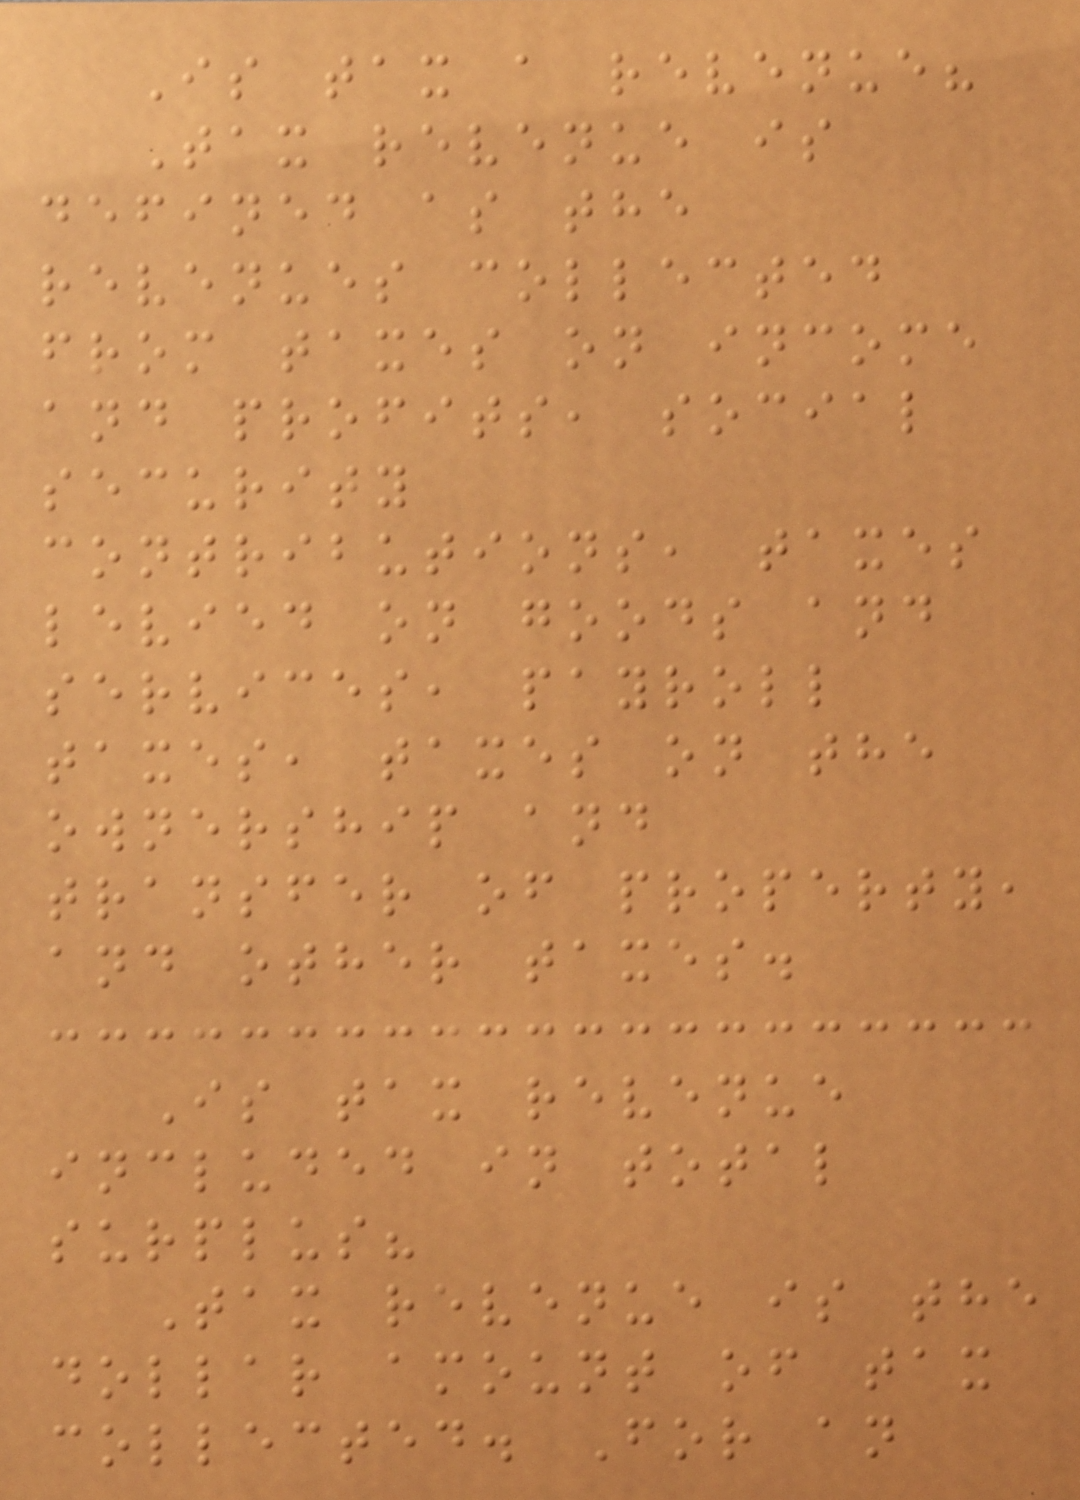Is tax a revenue?
Tax revenue is
defined as the
revenues collected
from taxes on income
and profits, social
security
contributions, taxes
levied on goods and
services, payroll
taxes, taxes on the
ownership and
transfer of property,
and other taxes.
Is tax revenue
included in total
surplus?
Tax revenue is the
dollar amount of tax
collected. For an
